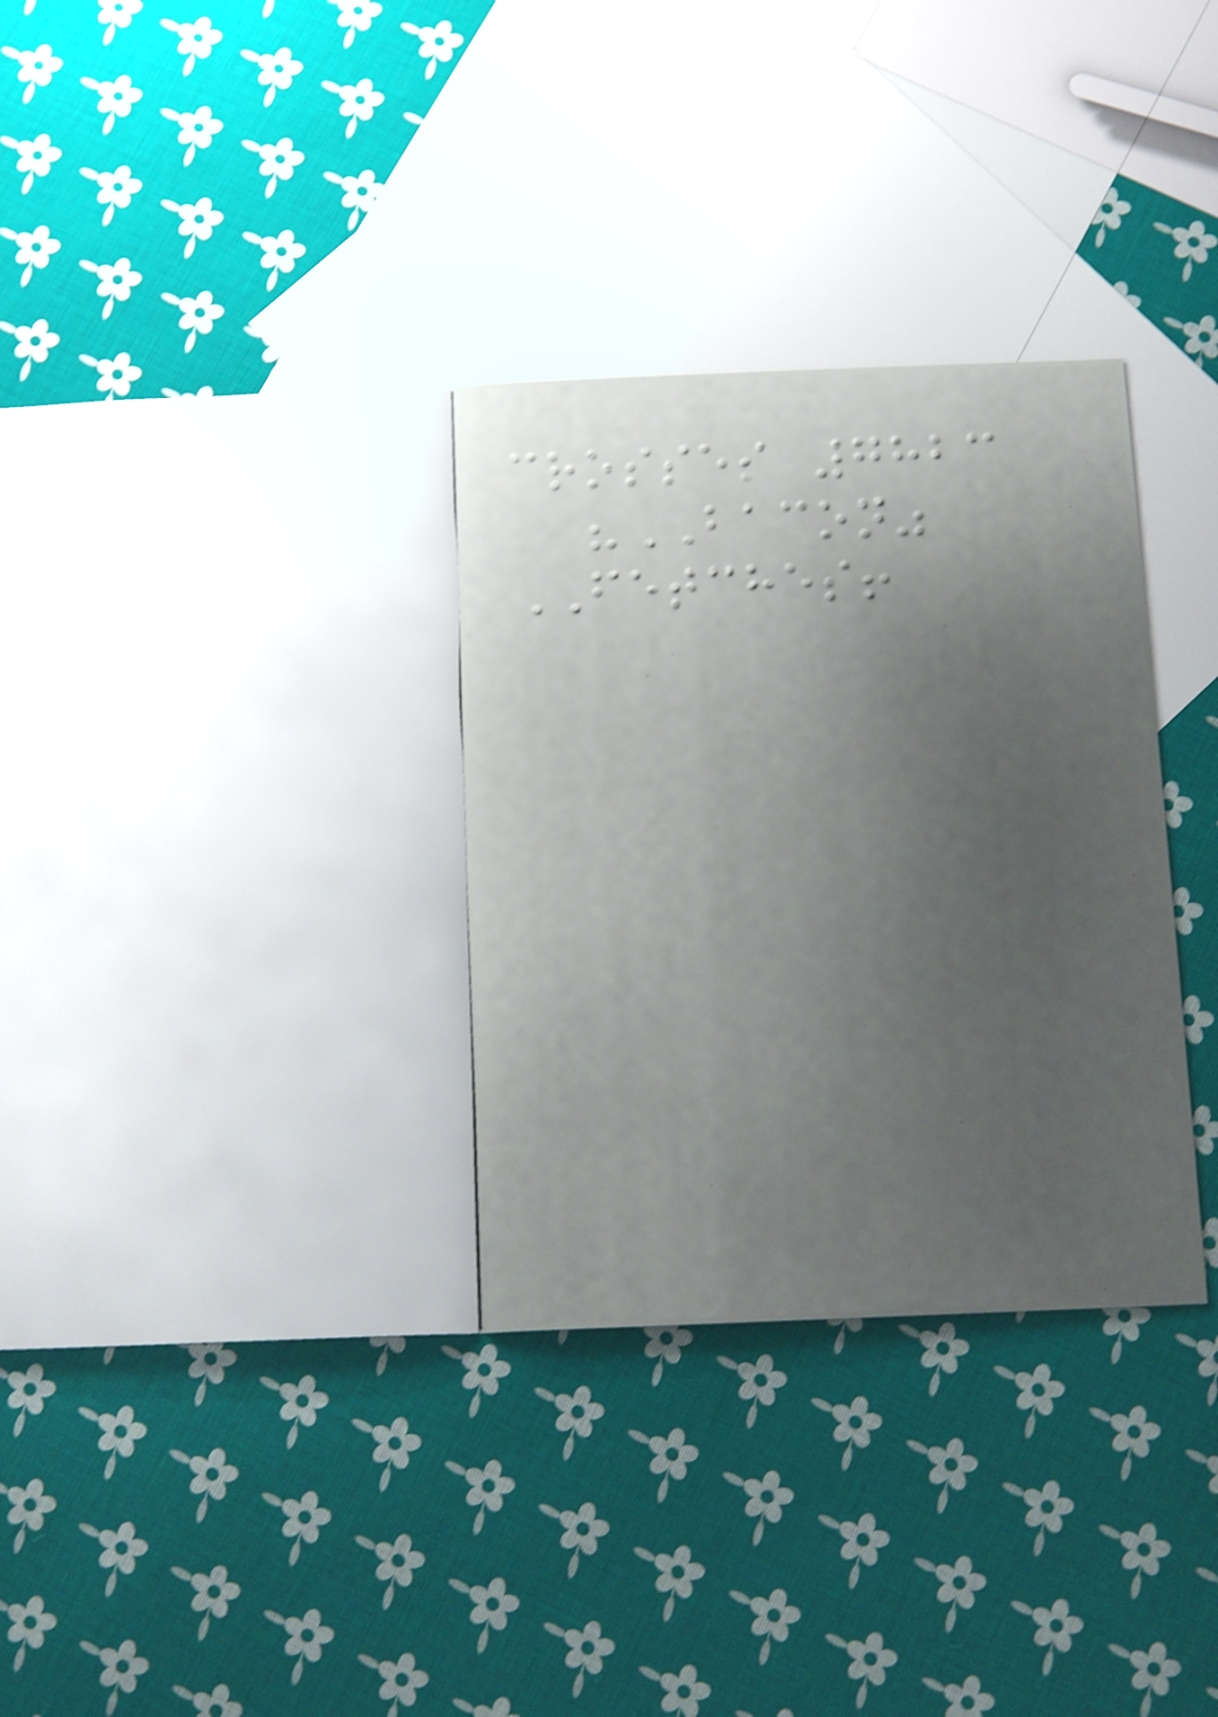crosses 7823
"BACON"
FETCHES!
